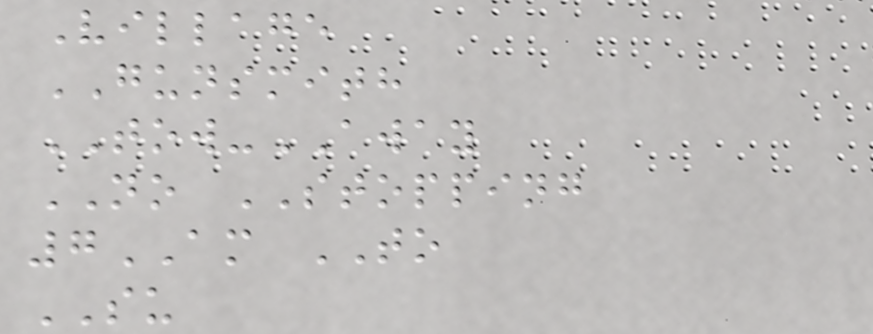Village
GUNSMITH
TOW-AWAY
NO STOPPING
7AM TO
SU
